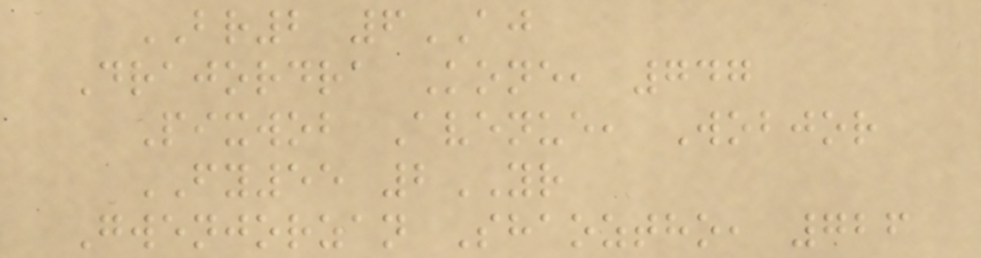BR2 6AJ
Drajordra Kone, 747
Pixwob Avenue, Wobjor
FY55 2YR
Gwenjorzan Shaoztho, 726
